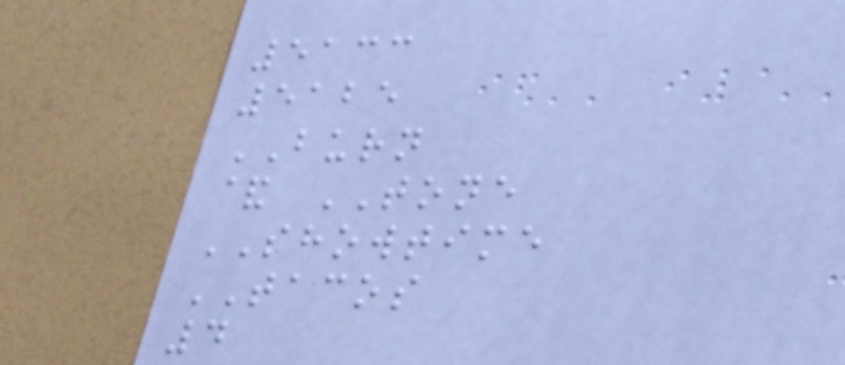5133
5125
BURN
& TONE
SHOWTIME
TACOS
4
